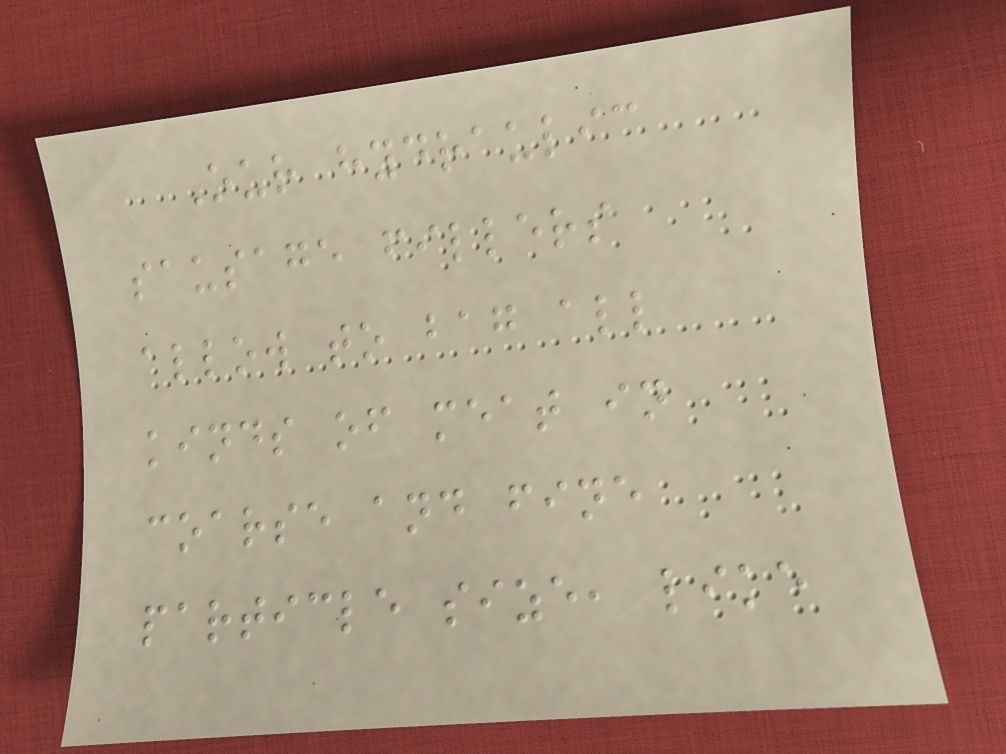Our hydraulic
sausage fillers
allow to bag all
kinds of meat in
coarse and fine
particle size, like
